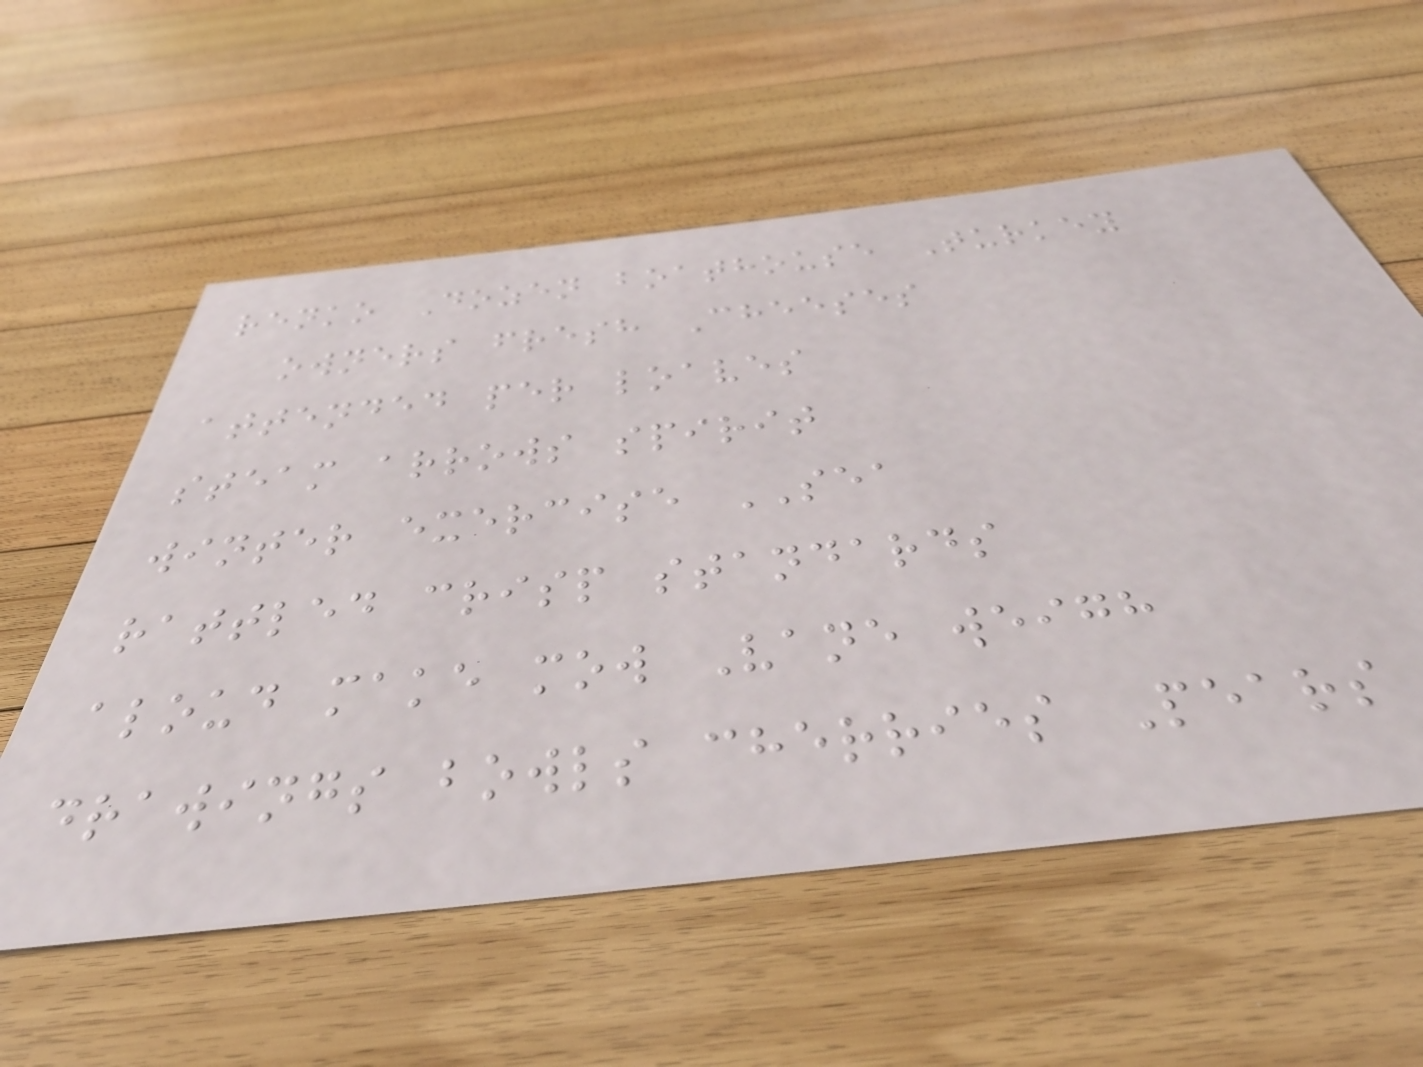renko Dozen boathouse Turkey
owners fresh Cheeses
attended per loaves
steam arrows spirit
winter exercise SEA
rattled crisp standards
aloud make mow Vane weigh
drawings bowls cherries Pears
